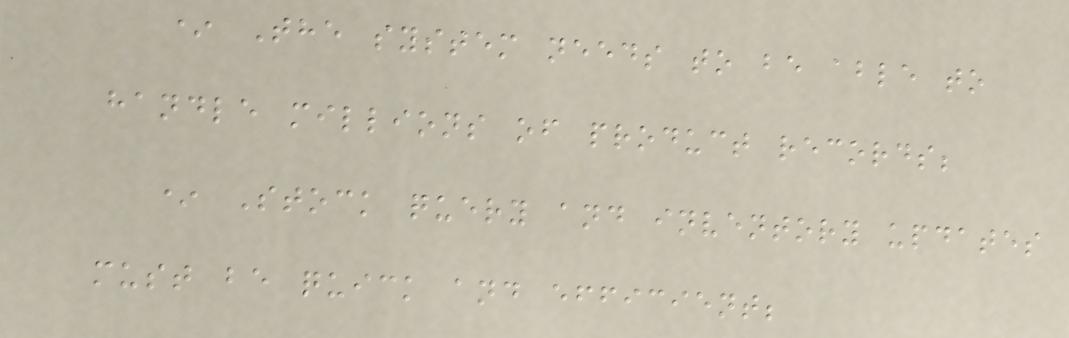* The system needs to be able to
handle millions of product records;
* Stock query and inventory updates
must be quick and efficient;
